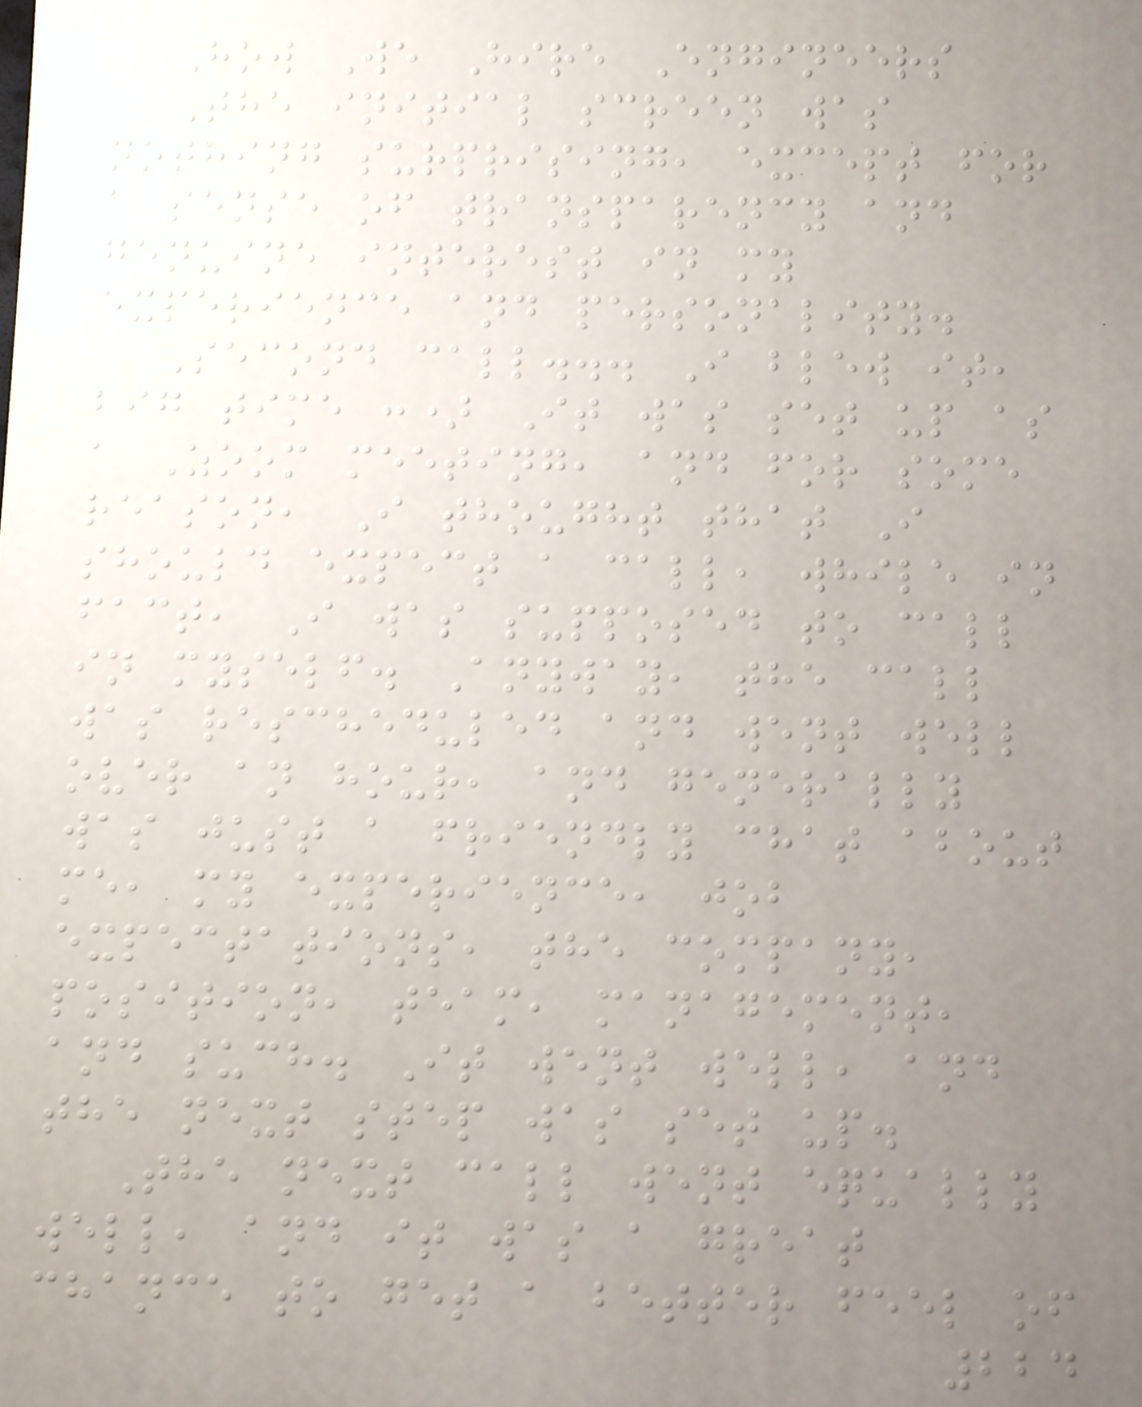How We Hire Engineers
The initial screen was
nothing surprising, except for
a sense of transparency and
genuine interest in my
experience and personality.
Second call... I blew it,
big time :) It was set up as
a Zoom meeting, and for some
reason, I thought that I
should expect a call, while in
fact, I was supposed to call
in myself. Anyway, the call
was rescheduled and went well
over an hour, and generally
was just a friendly chat about
me, my experience, job
expectations, the company,
position, team, management,
and such. It went well, and
the next step was set up.
The next call went equally
well, and it was a great
chance to get a better feel of
224
